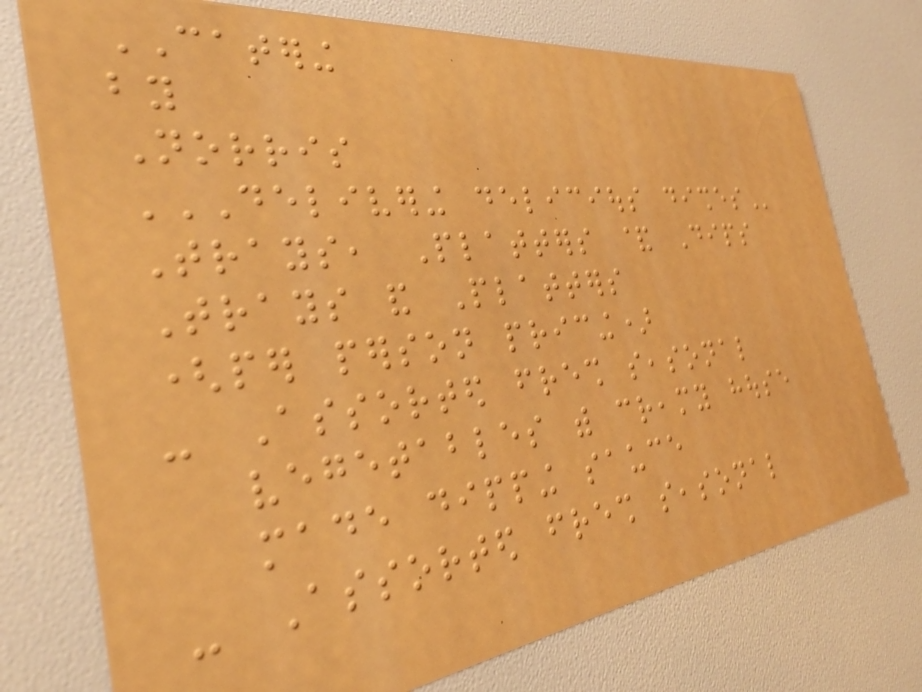CATERING
by
Norris
DELIVERING DELICIOUS DISHES
Trays, Platters & Dips
Trays and Platters
(per person pricing)
- Assorted fresh seasonal
vegetables with creamy house
made dipping sauce
- Assorted fresh seasonal
